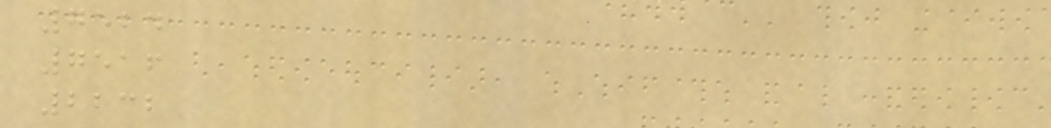7524
7516
2232
